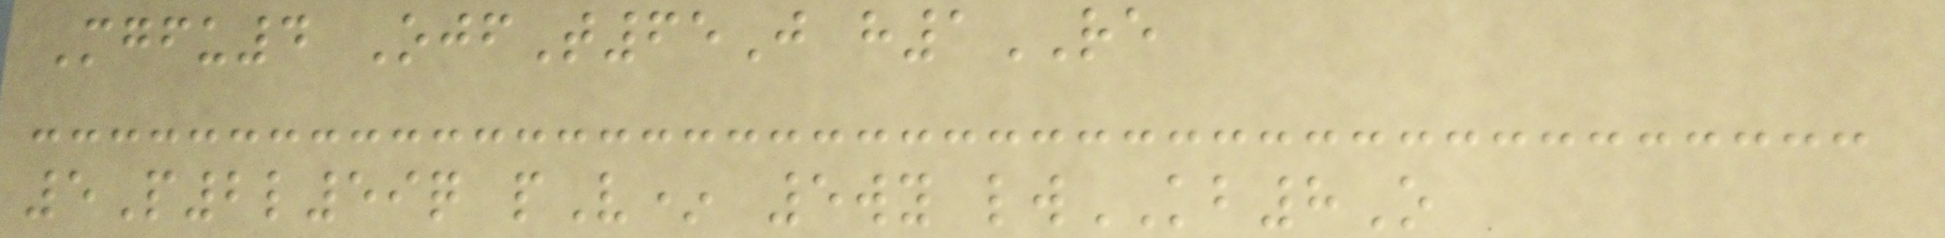Mgfu4 OjfT65J h1RE
5P2l59q pV* 5wy lwKB8O
